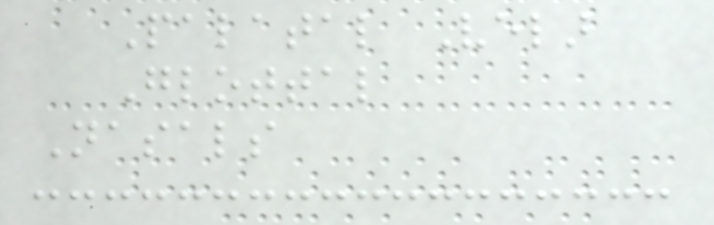Palatal Velar
Glottal
Nasals
